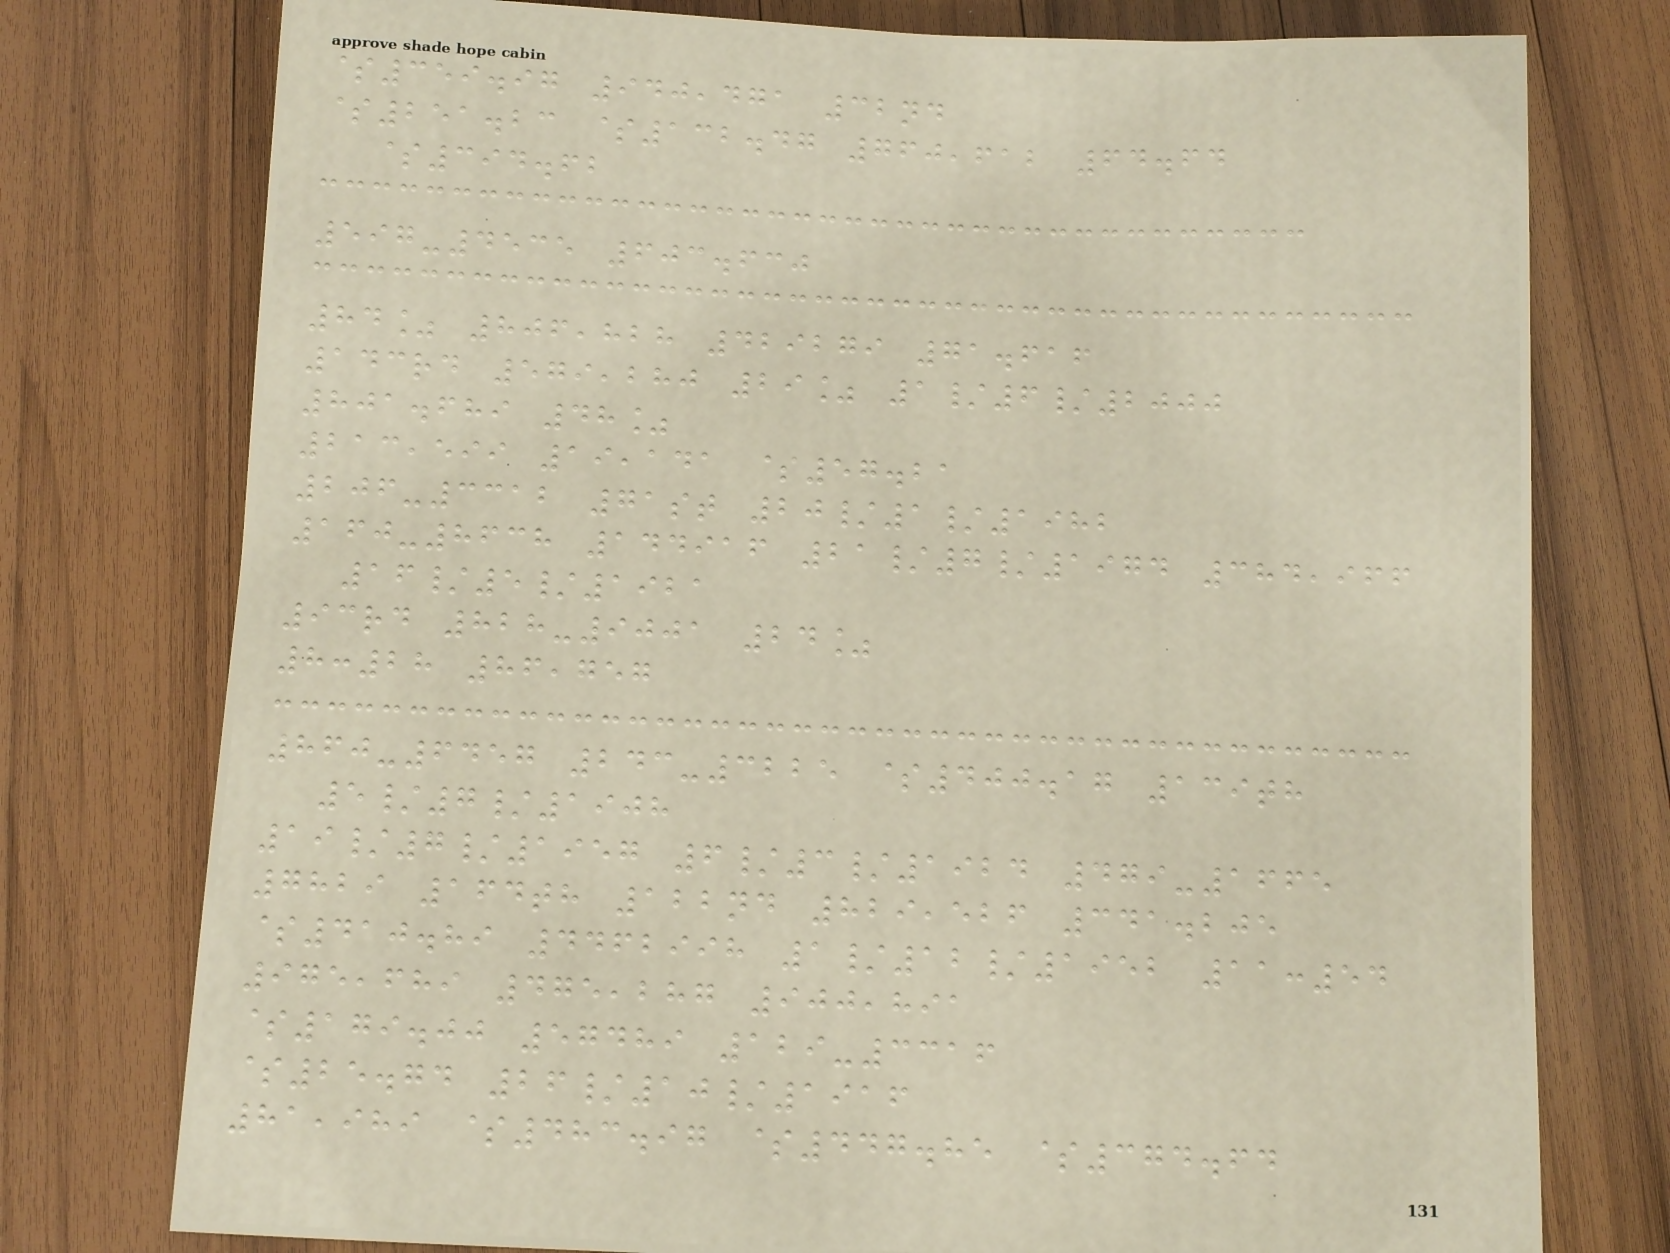$359.97 940,471 32nd
$251.23 $132.47 760,612 64.64
$394.62
597-4535 603.630
84% 806,828 429279 71.616
143rd 579,280 29% 1/6/2000
801.689 48%
213,599 19,141 $57.21
206-3312 71st 20/1/1982
160-8638 144916 21/7/1974 384,966
16/5/1921
93rd 828-9001 24%
8:28 86,757
860-6457 243-3225 $400.17 139th
5/7/1908
19/7/1957 6/3/1924 479-1665
7829 164th 122nd 829,526 341.205
$410.89 4462998 1/12/1952 11:54
975,689 475,287 900,891
$179.00 57489 129-3316
$25.74 26/10/1916
81,989 $483.97 $447.85 $374.64
